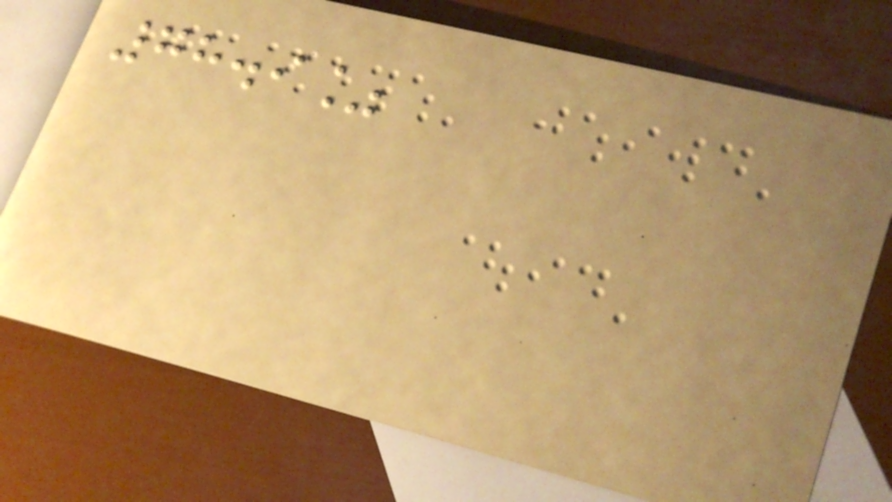78.9%
